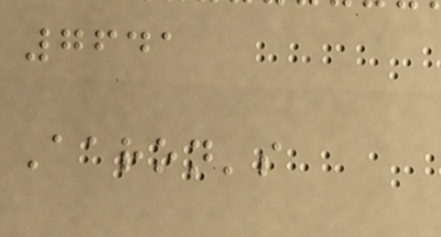7641
Aaron's
